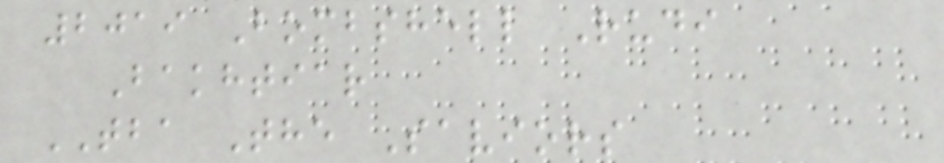2019 Bombshell Rudi
Bakhtiar
TBA The Saviors
